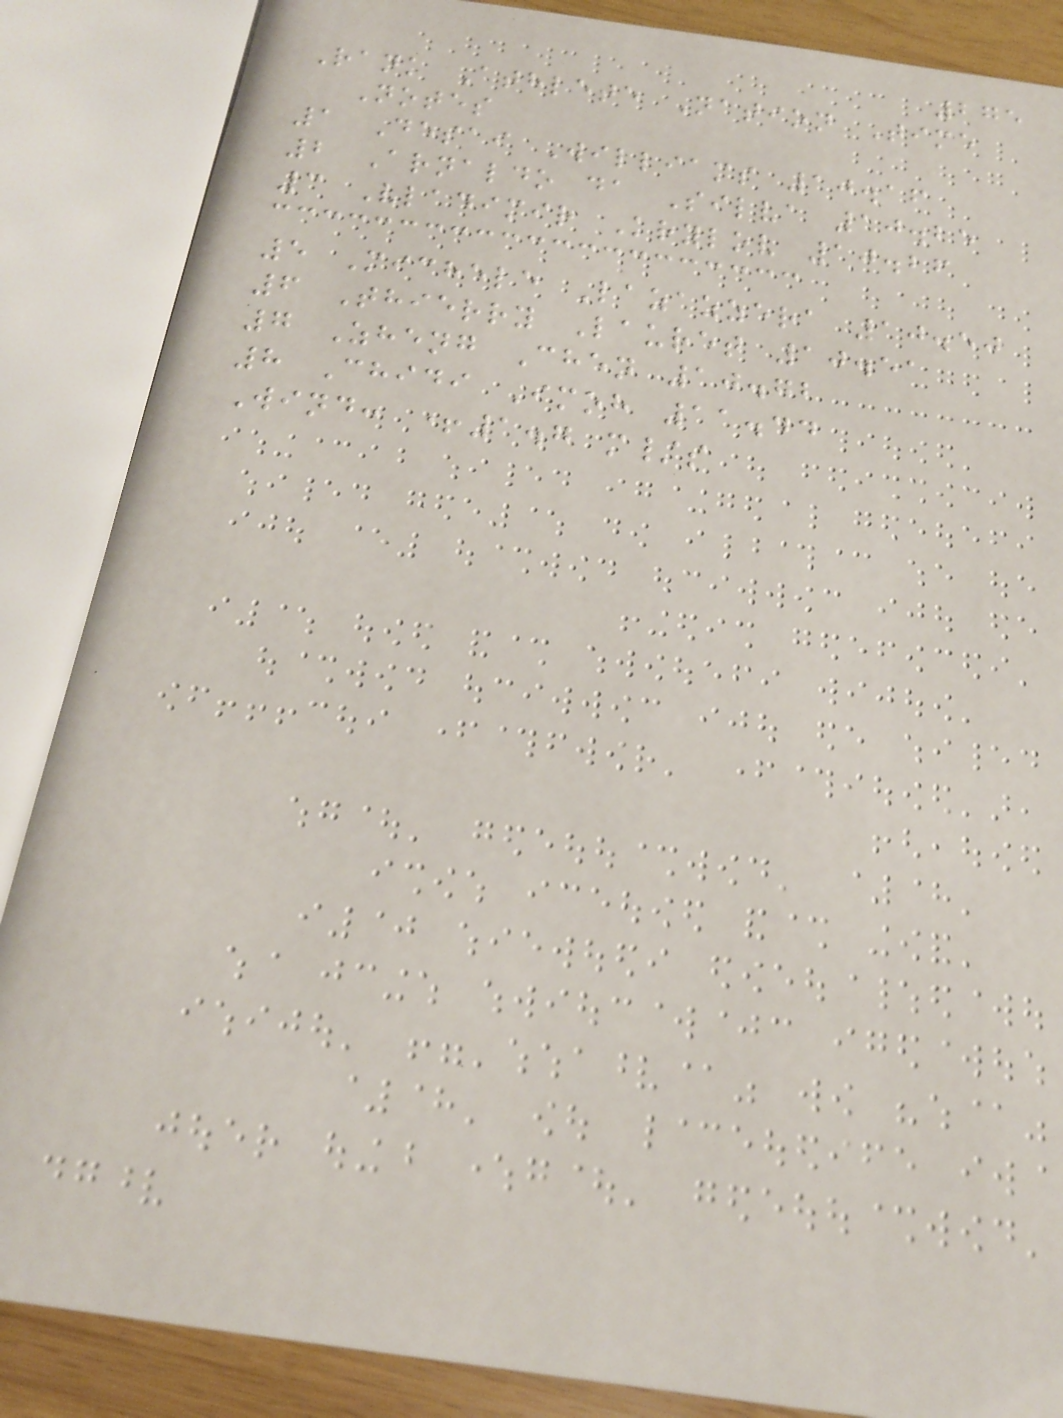275
Rank Athlete Nation Time
Notes
1 Desai Williams 10.16
2 Arnaldo da Silva 10.25
3 Vladimir Krylov 10.26
5 Michele Lazazzera 10.50
6 Thierry Lauret 10.51
7 Zheng Chen 10.72
8 Chidi Imoh 11.44
Wind: +1.7 m/s
